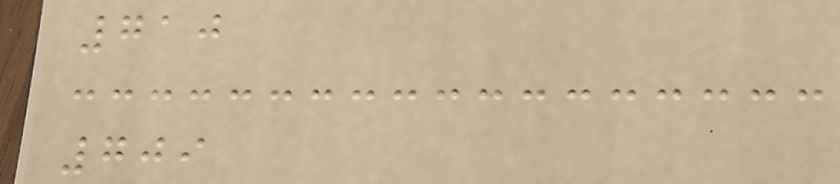710
709
